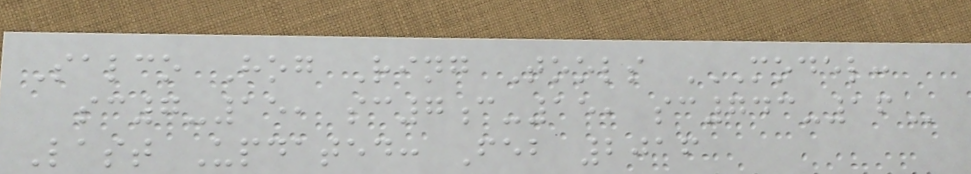Salco Hog Ring Tools MODEL:
SC7-15, SC7C-15, SC743-16
Last Updated: Feb 2016
